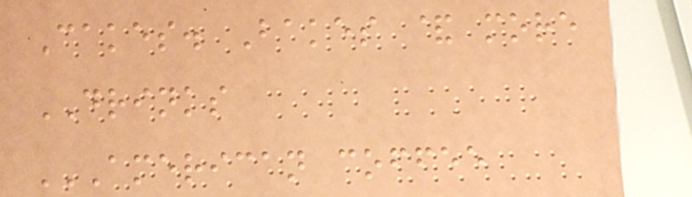Cakes. Bakes & more
DRINKS
AMERICAN COFFEE
